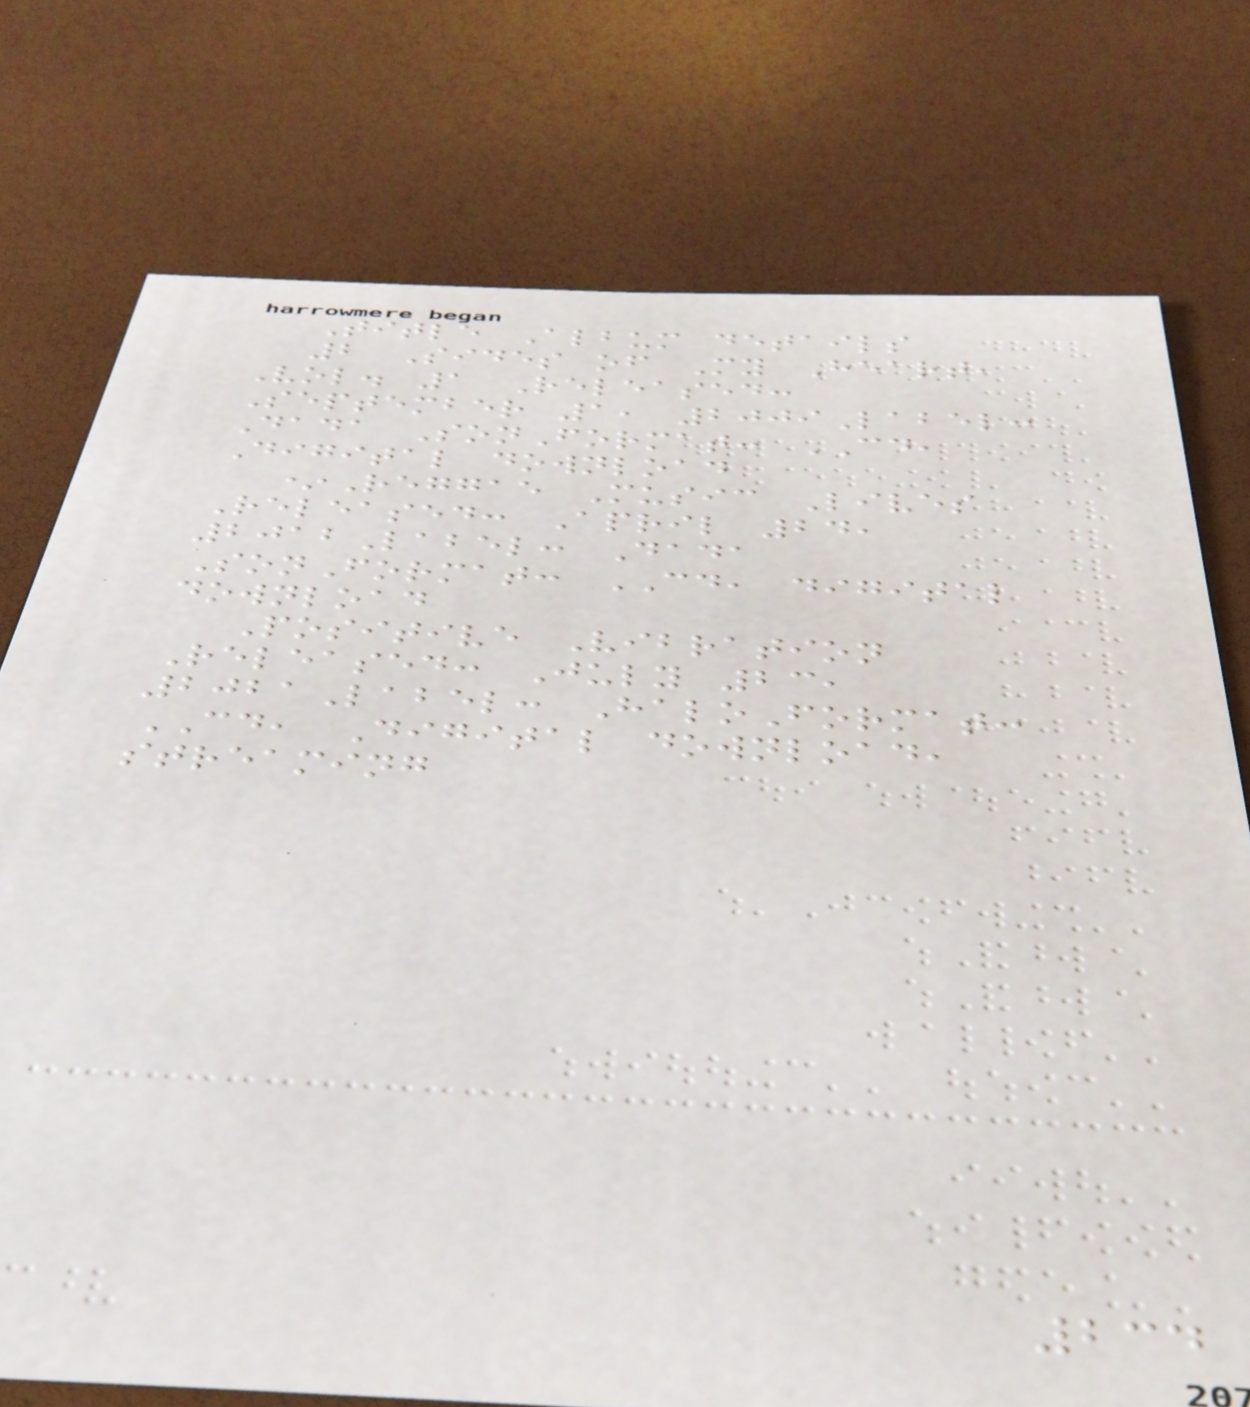Title Album details
2 Sides of My Heart,
Vol. 1 Released:
September 1, 2009Label:
Dada SonFormat: CD,
Digital download
*Reggae Music Lives
Released: April 24,
2012Label: Dada
SonFormat: CD, digital
download
Positive Vibration
Released: July 23,
2021Label: HaloFormat:
CD, Digital download,
streaming
234
